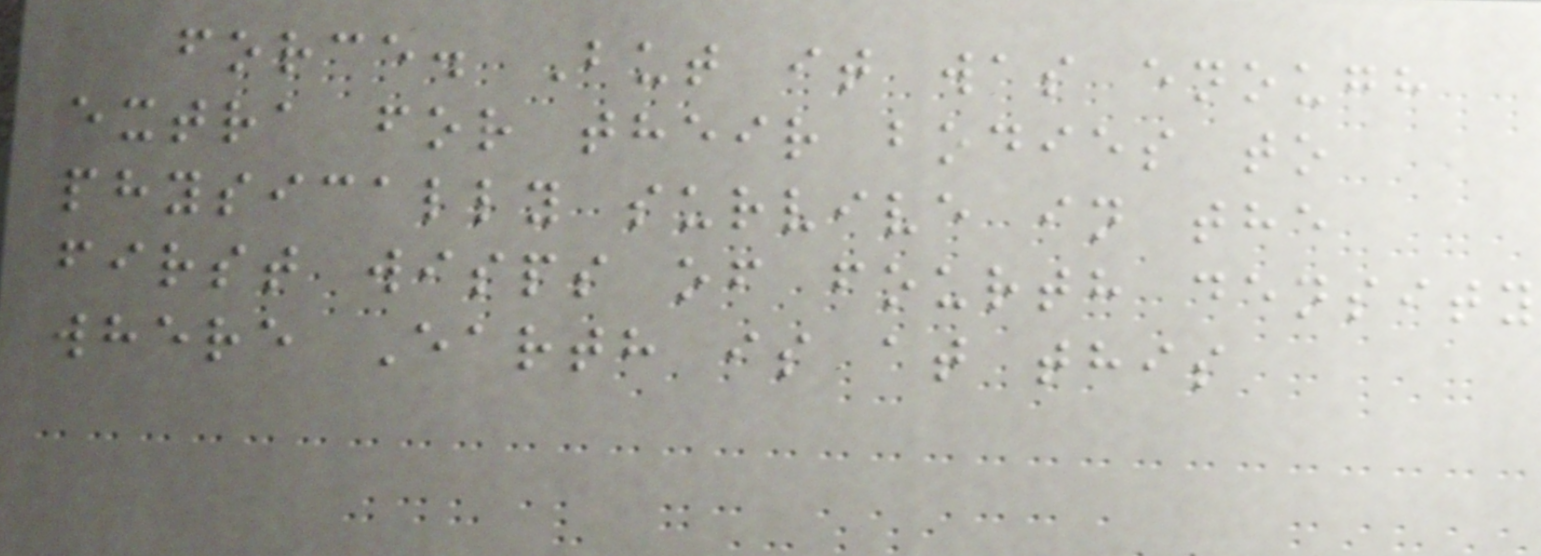force. But it was enough
extra for their bodies to
physically survive in the
first wisps of fourth density
where Earth is at this
